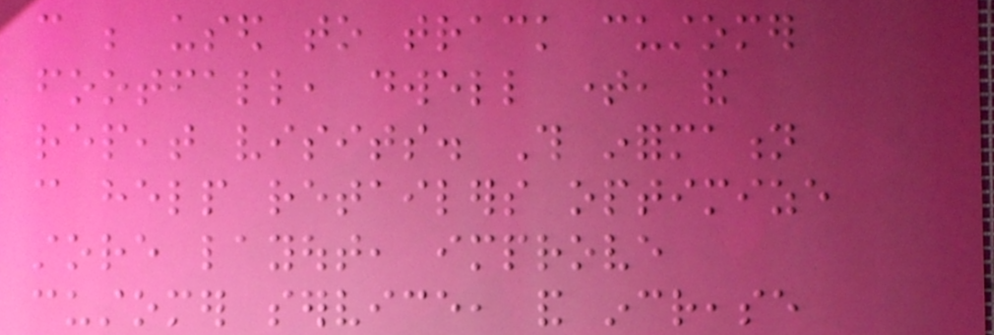can be used to track customer
footfall, dwell time, and
repeat visits. This information
can help retailers optimize
store layout, improve
customer service, and increase
